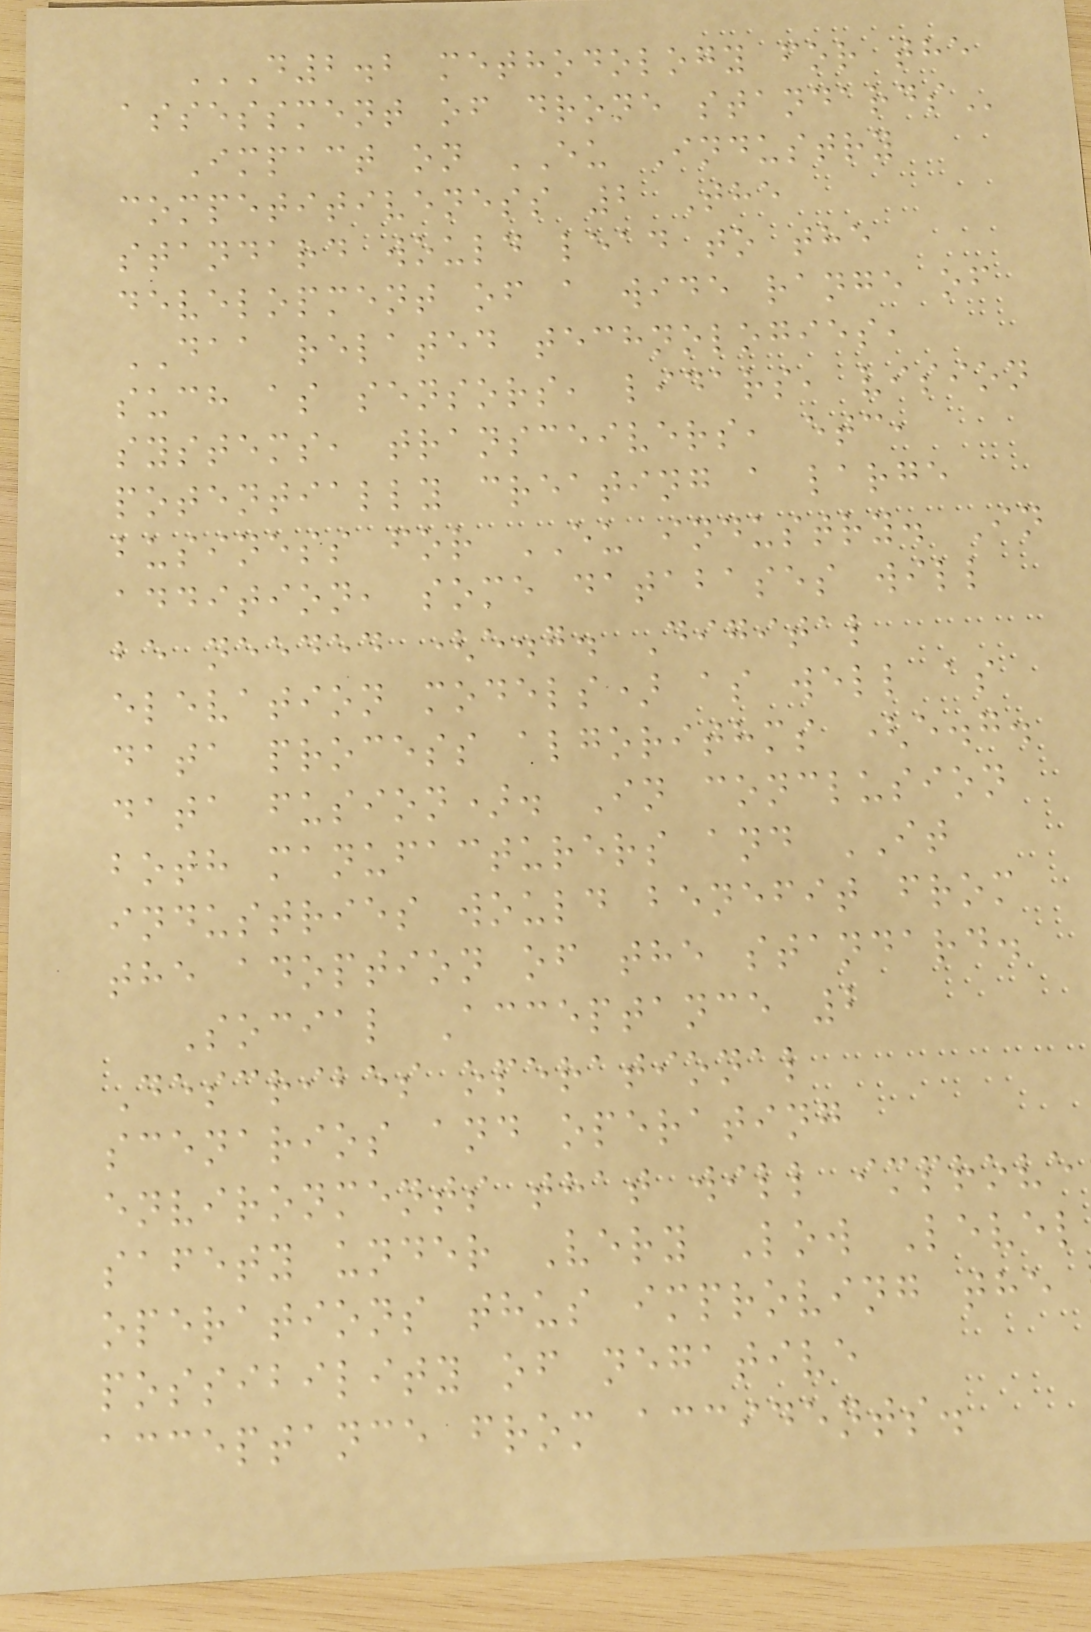D2.2 METHODOLOGY FOR THE
ASSESSMENT OF DRONE STANDARDS
Impact on EU Industry
competitiveness 2 The
standard would lead to the
development of a wide range of
DAA related technologies,
such as sensors, lidars, vision
systems, transceivers, etc,
potentially creating a large
business for EU industry. In
addition, some databases will
be needed (e.g. Digital
elevation models) as well as
data process algorithms (e.g.
data fusion). In conclusion
both manufacturers and IT
industries would benefit from
the adoption of the standard.
Social Acceptance 2
Describes operational
scenarios and operating
environments that will improve
safety under Very Low Level
operations thus improving the
possibility of negative
acceptance from accidents.
